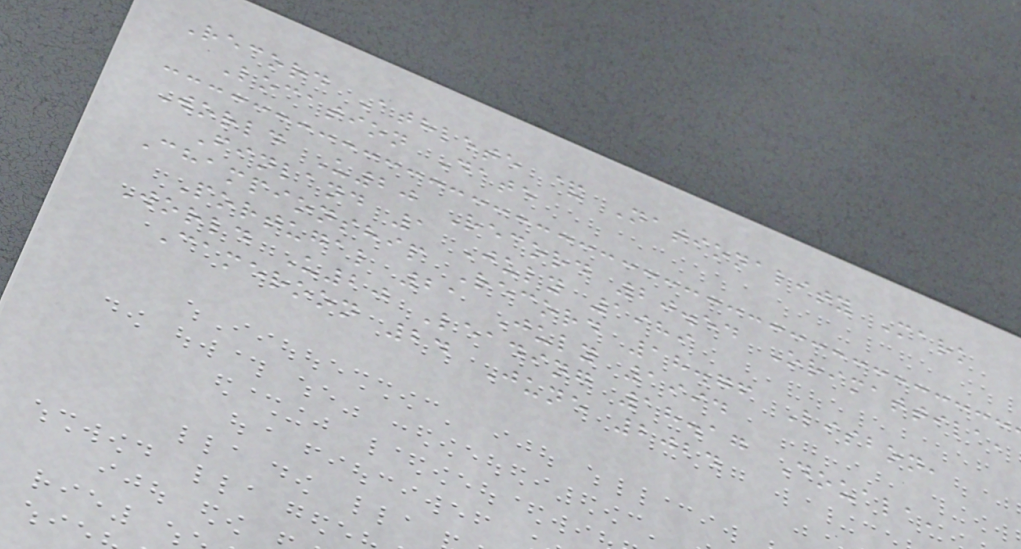Record Athlete & Nationality Mark
Location Date
World U20 Record 20.54 Orimattila,
Finland 1 July 1989
Championship Record 18.76 Lisbon,
Portugal 21 July 1994
World U20 Leading 18.17 Douala,
Cameroon 24 June 2024
